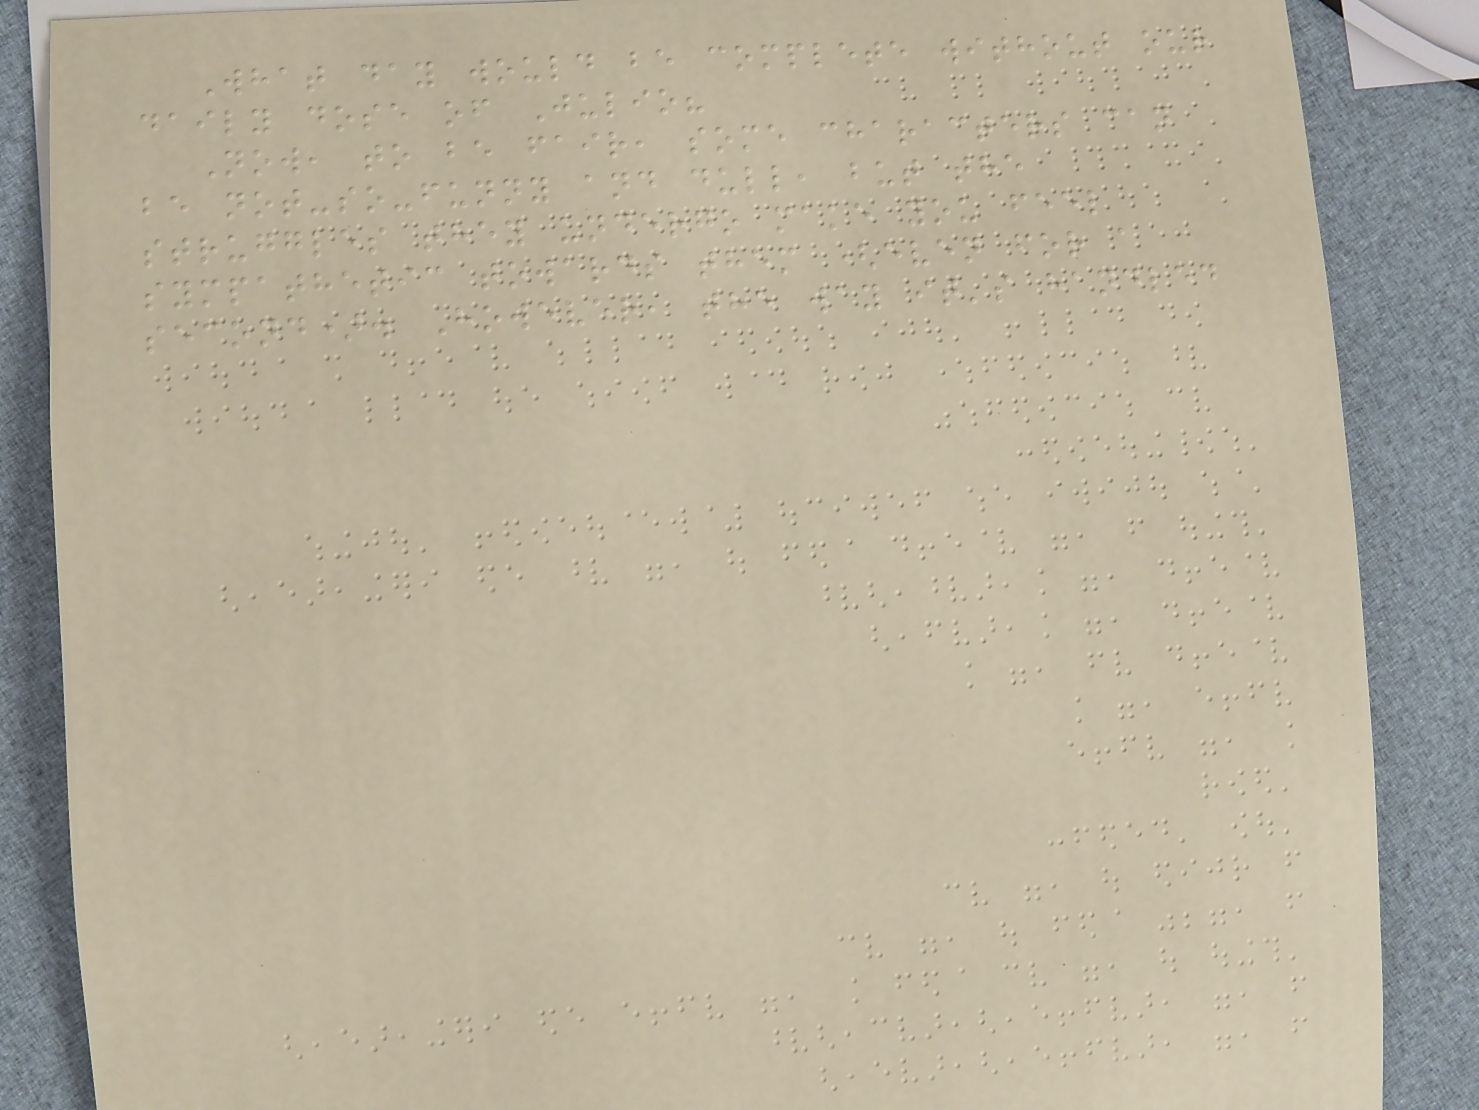What day would be complete without our
daily dose of Julio?
Now, to be fair, some characters can
be not-so-funny and dull, but the
struggles they undergo make you feel
sympathetic towards them (even for a
second). However, the way it's handled
